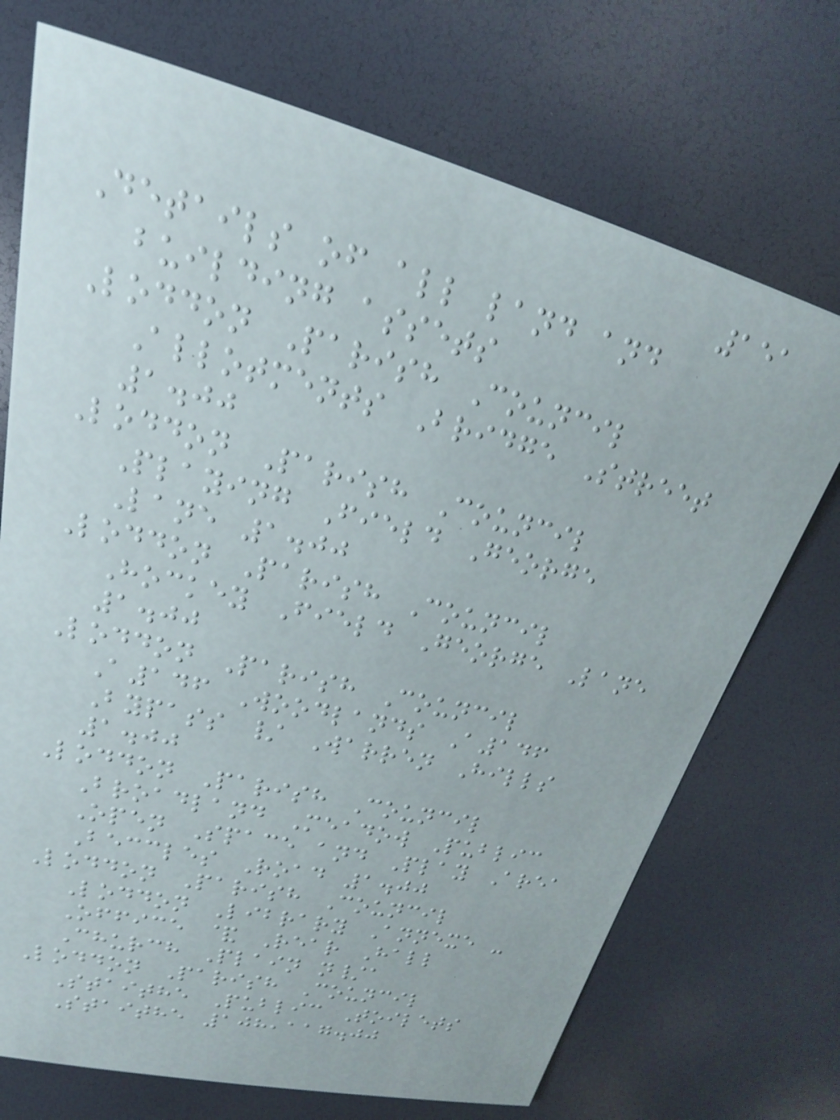151
Details of all land and
building assets
Loddon Parish Council
Allotments Bridge Street
1.00
Loddon Parish Council
Playing Field George
Lane 1.00
Loddon Parish Council
Hockey Field George Lane
1.00
Loddon Parish Council
A146 Woodlands A146
Bypass / Warren Hills
1.00
Loddon Parish Council
Broadland Meadow Public
Open Space and Play Area
Beccles Road 1.00
Loddon Parish Council
Loddon Library Annexe -
Office & Rear Hall
Church Plain n/a
Loddon Parish Council
Staithe Public Toilets
Staithe 108,117.00
